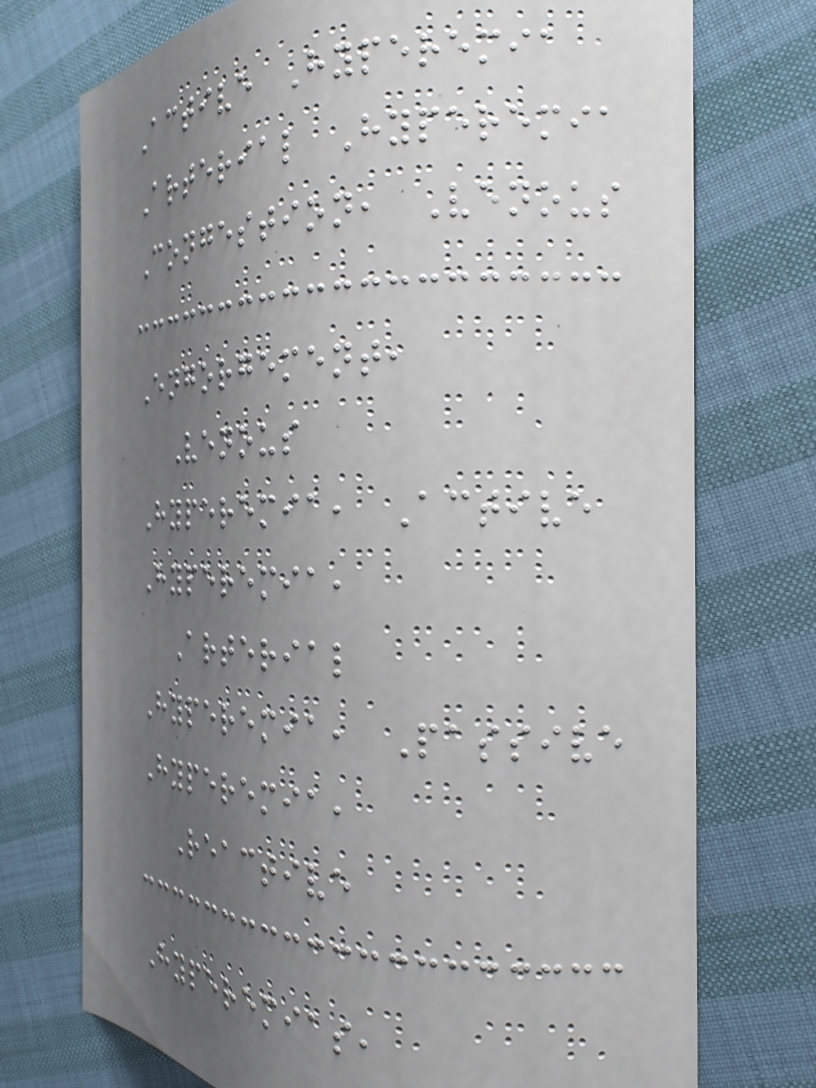Active Hyperemia
Arterial Hyperemia
Congestion, Venous
Engorgement,
Venous
Hyperemia, Active
Hyperemia,
Arterial
Hyperemia, Passive
Hyperemia,
Reactive
Hyperemias,
